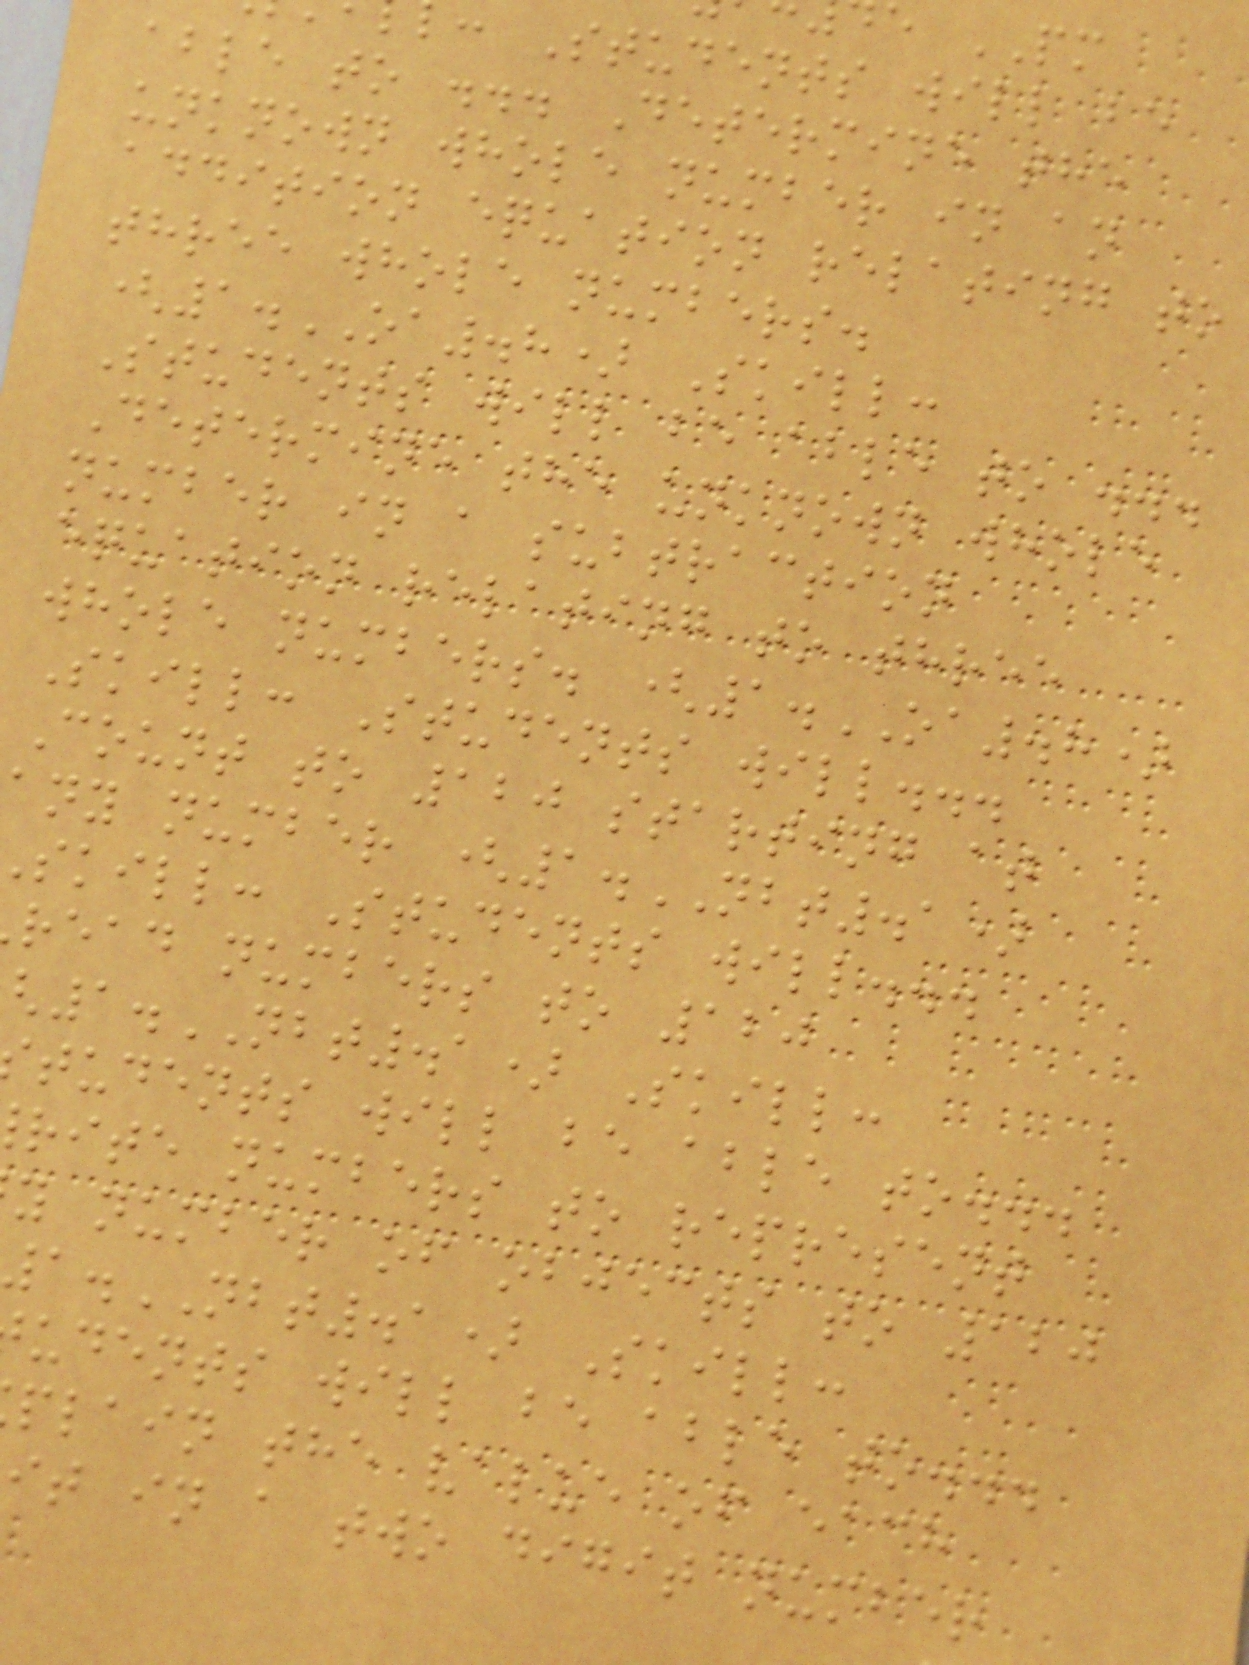: Students will be
able to ... Determine the
unknown whole number in an
addition equation relating to
three whole numbers.
(1.OA.8) Skill:
Students will be able to ...
Determine the unknown whole
number in a subtraction
equation relating to three
whole numbers. (1.OA.8)
Skill: Students will...
Count to 120 starting at
any number (1.NBT.1)
skill: Students will...
read numbers to 120
1.NBT.1) Skill:
tudents will be able to...
rite numbers to represent
y number of objects to 120
1.NBT.1) Skill:
udents will be able to...
plain the value of each
it in a two digit number
